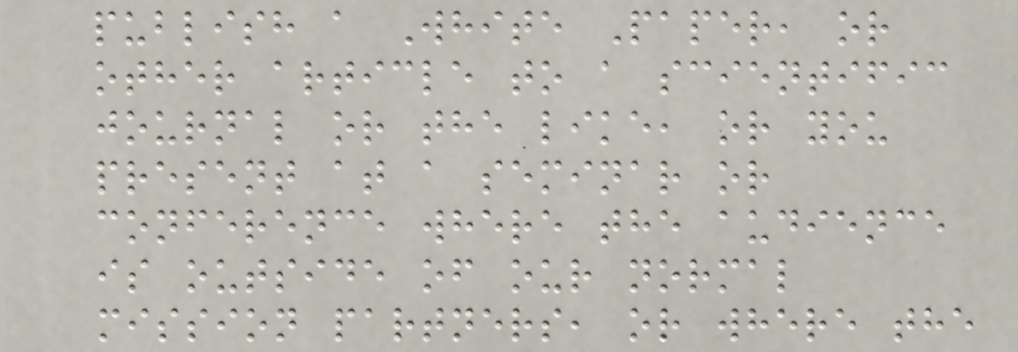publish a White Paper, or
other article to a scientific
journal or the like, or you
present at a seminar or
conference where the audience
is outside of our normal
mission partners, or where the
